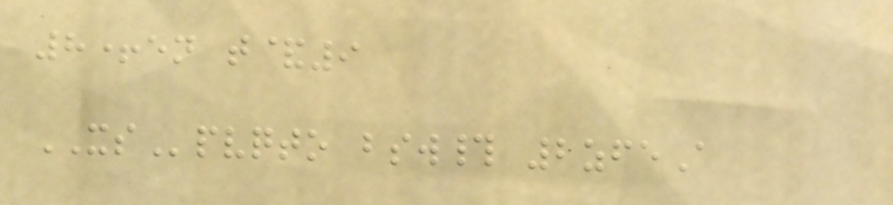8+en t&9
XSpvqto bsw# 2zfeA
